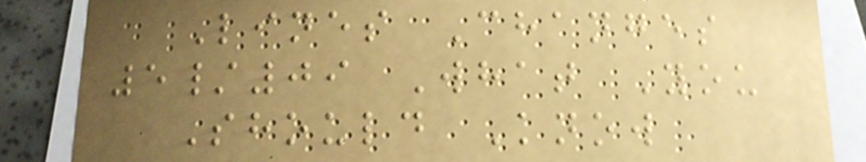Lines Changes
5/09 What You
Should Know
